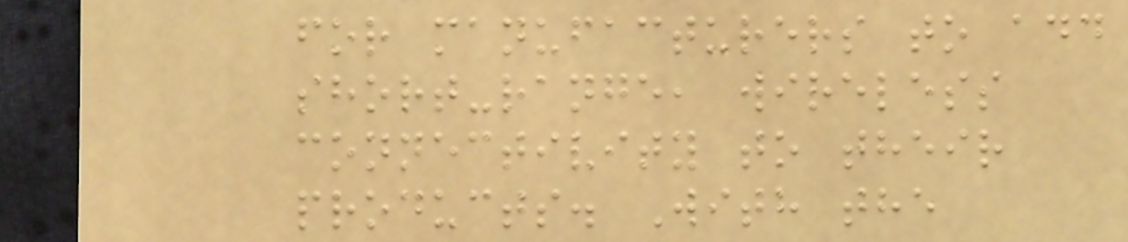for manufacturers to add
short-range, wireless
connectivity to their
products. With the
